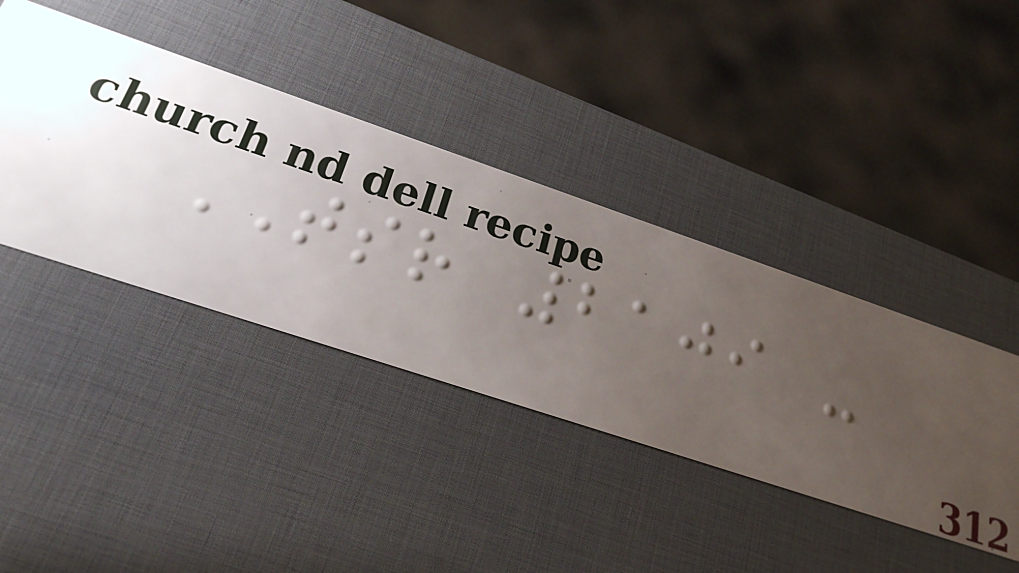TSR 2109 -
